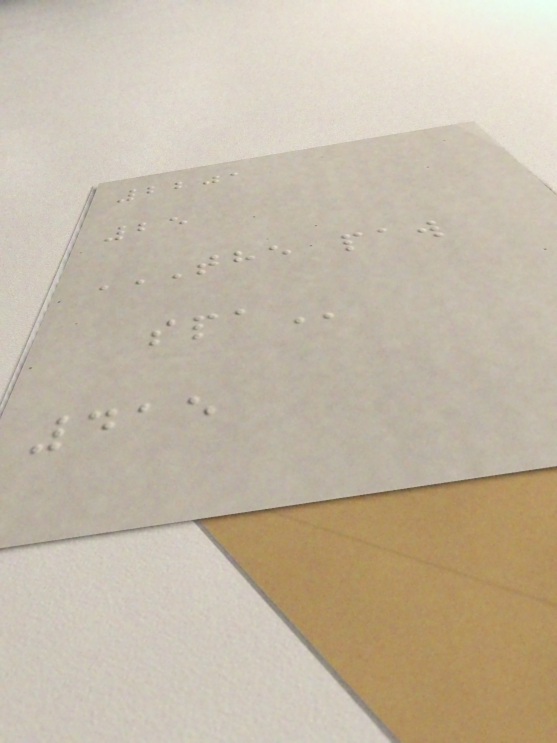2201
25
THE PAW
SPA
415
